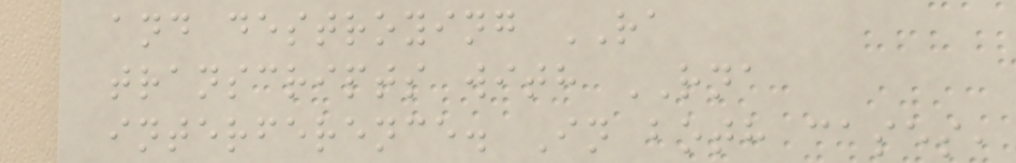and destroying RA
transcripts with RNA
interference. In both cases,
